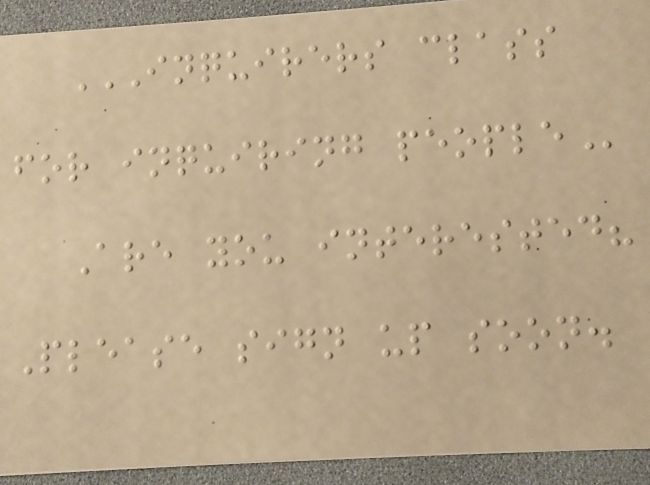INQUIRERS CLASS
FOR INQUIRING PEOPLE
Are you interested?
Please sign up soon.
